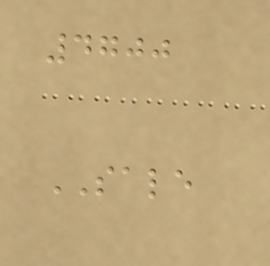4700
SALE
